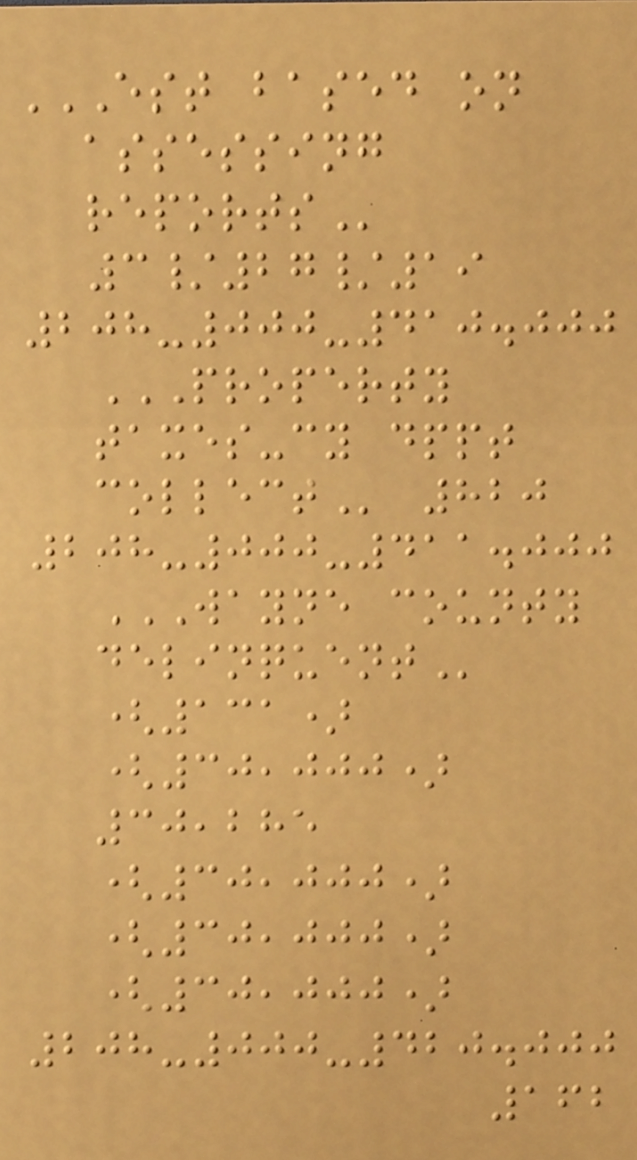EST BASED ON
ASSESSING
REPORTS
3/27/19
208-000-410.000
PROPERTY
TAXES-CY DPPT
COLLECT 820
208-000-411.000
WAYNE COUNTY
DELINQUENT
(131)
(30,000)
30,285
(30,000)
(30,000)
(30,000)
208-000-420.000
162
